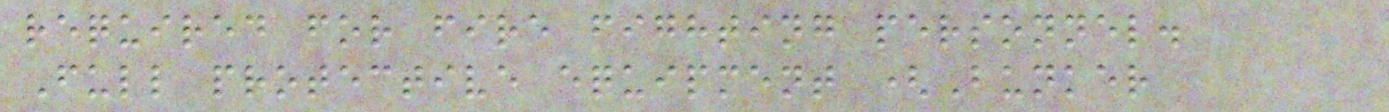required for fire fighting personnel.
Full protective equipment (Bunker
